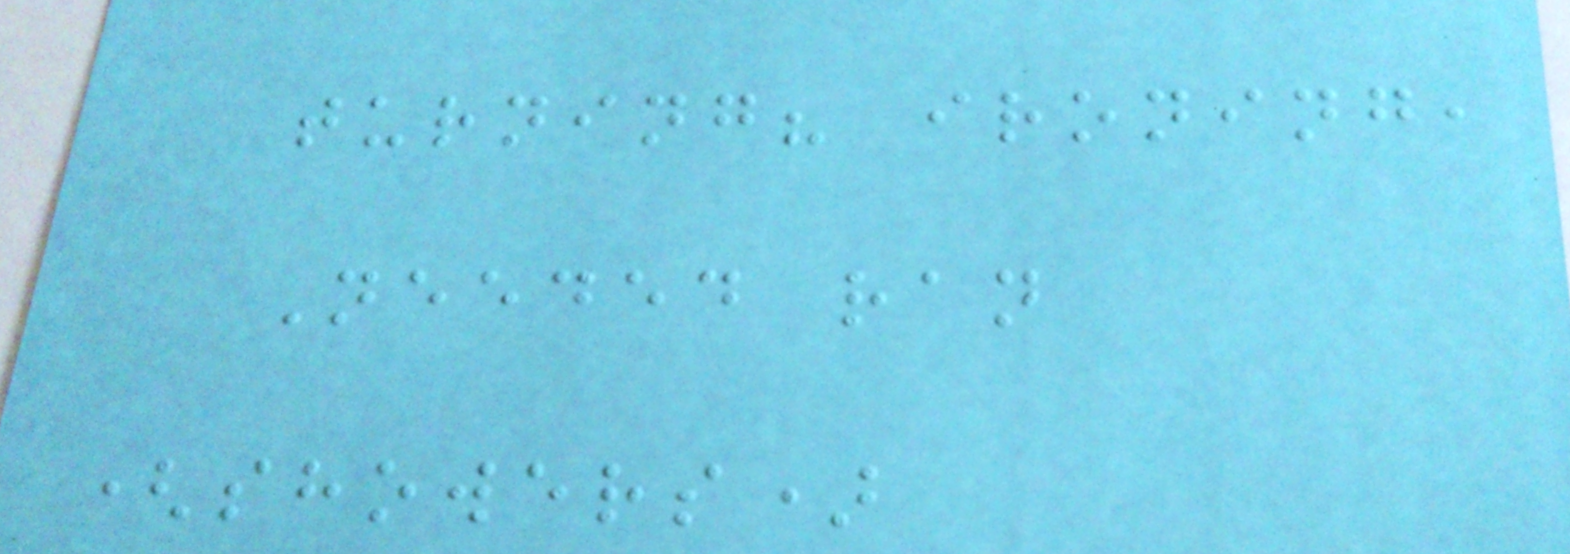turning? ironing,
Needed ran
(showers)
